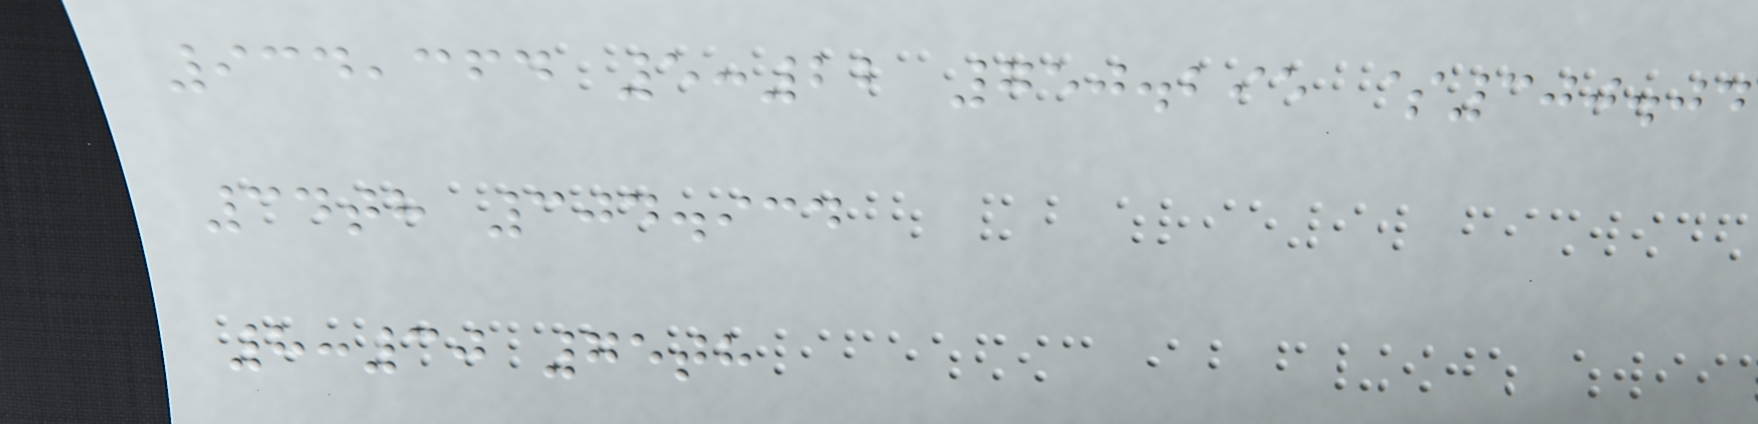934,364 5:22 750.295 $300.04
34th 304.934
8:30 75th
